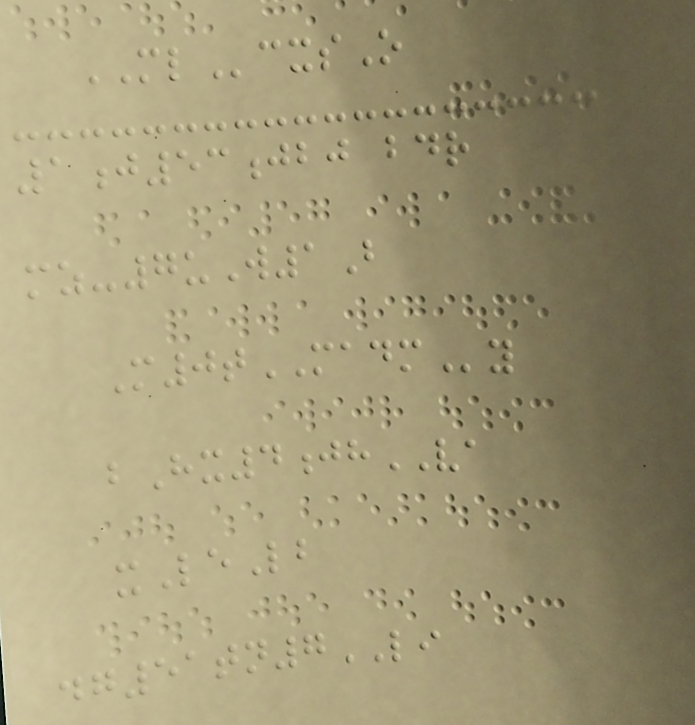MLcxsO
1j53jbj bdr
mz-7uW1B
M0tMADMy
bHx4jhVA
xLeLb
dg51tn7LI
